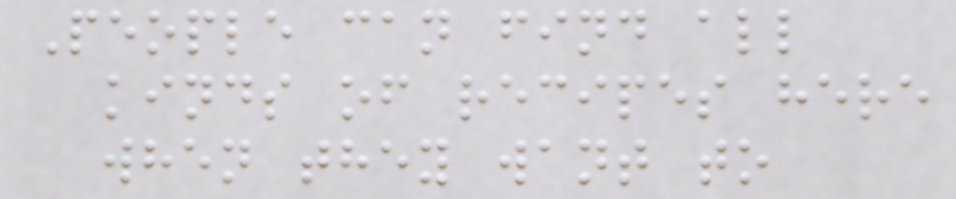People can find all
kinds of recipes here
when they want to
